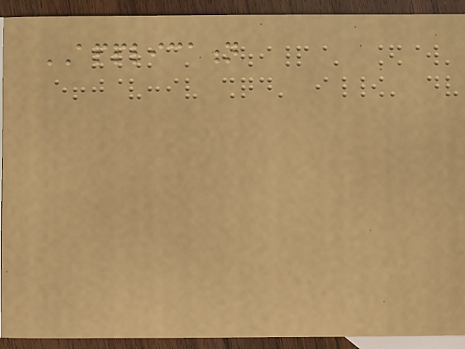APPLICATION
